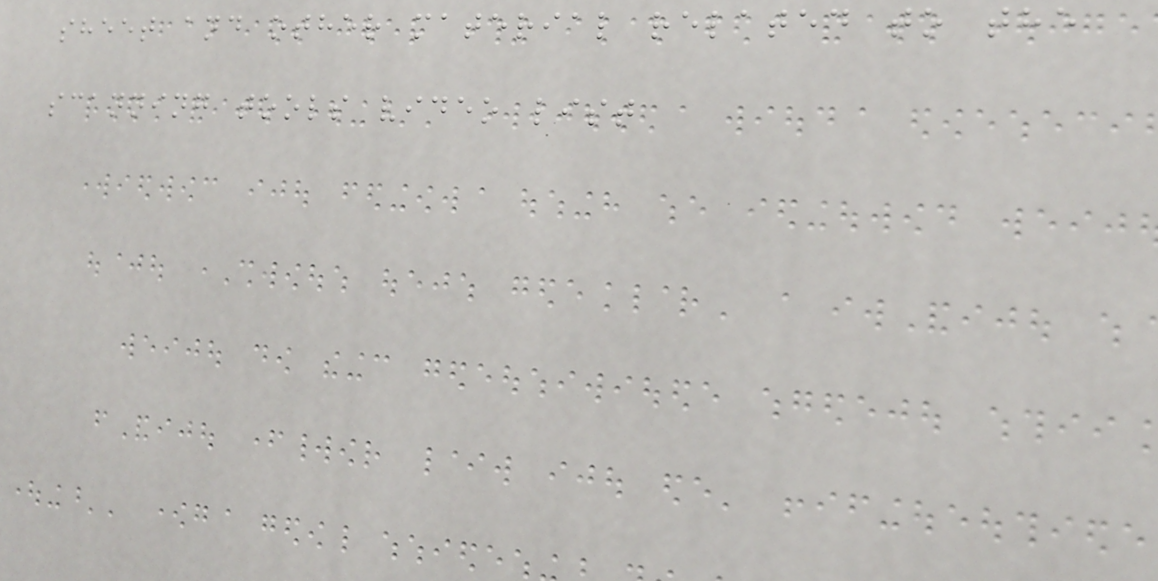sheet and other material related to the
scanning tools video list
